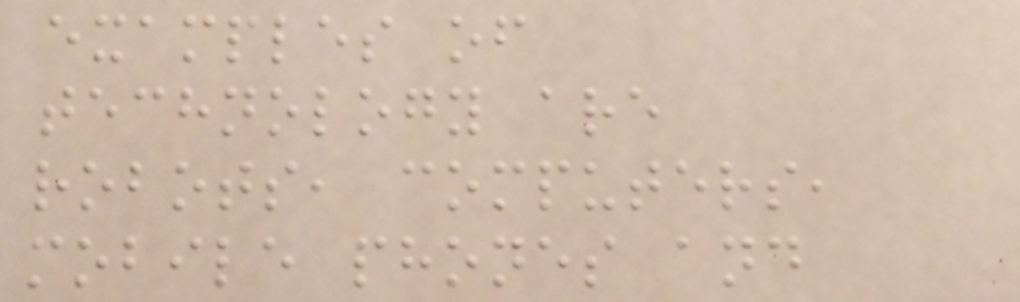examples of
technology are
robots, computers,
mobile phones and
